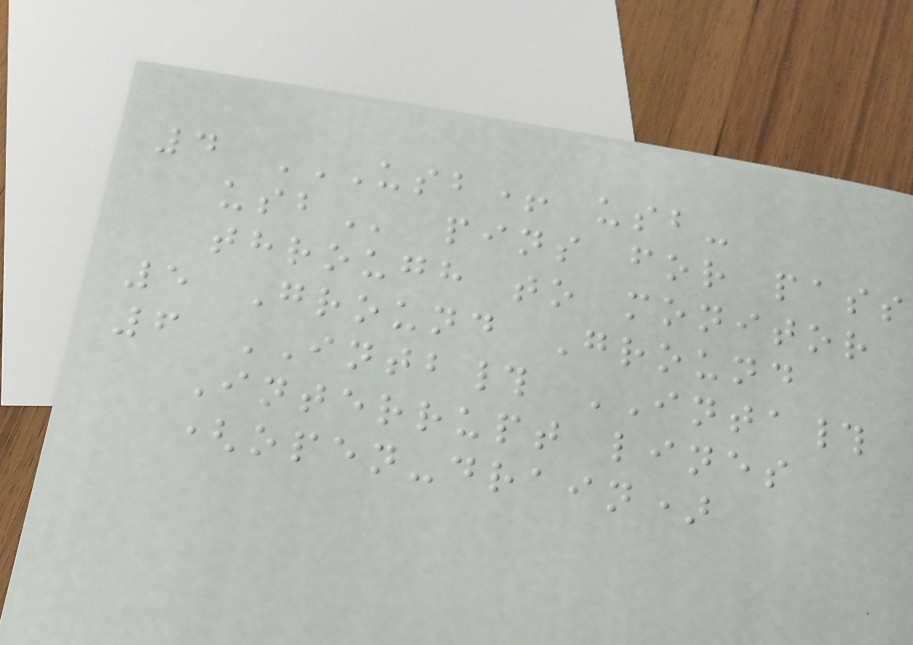4 USB+ USB-
USB pins for pass
through to monitor
5 Ground Ground
6 INTB# INTA#
Interrupt lines
(open-drain)
